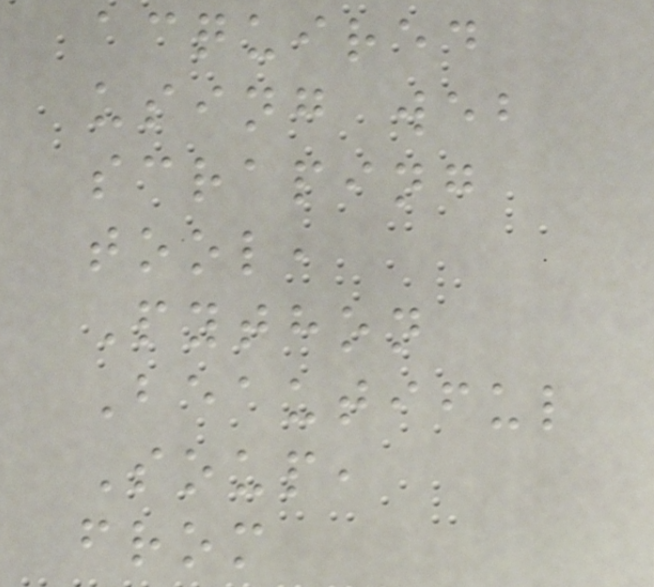acquired
using web
scraping
tool,
Python
Beautiful
Soup,
from
